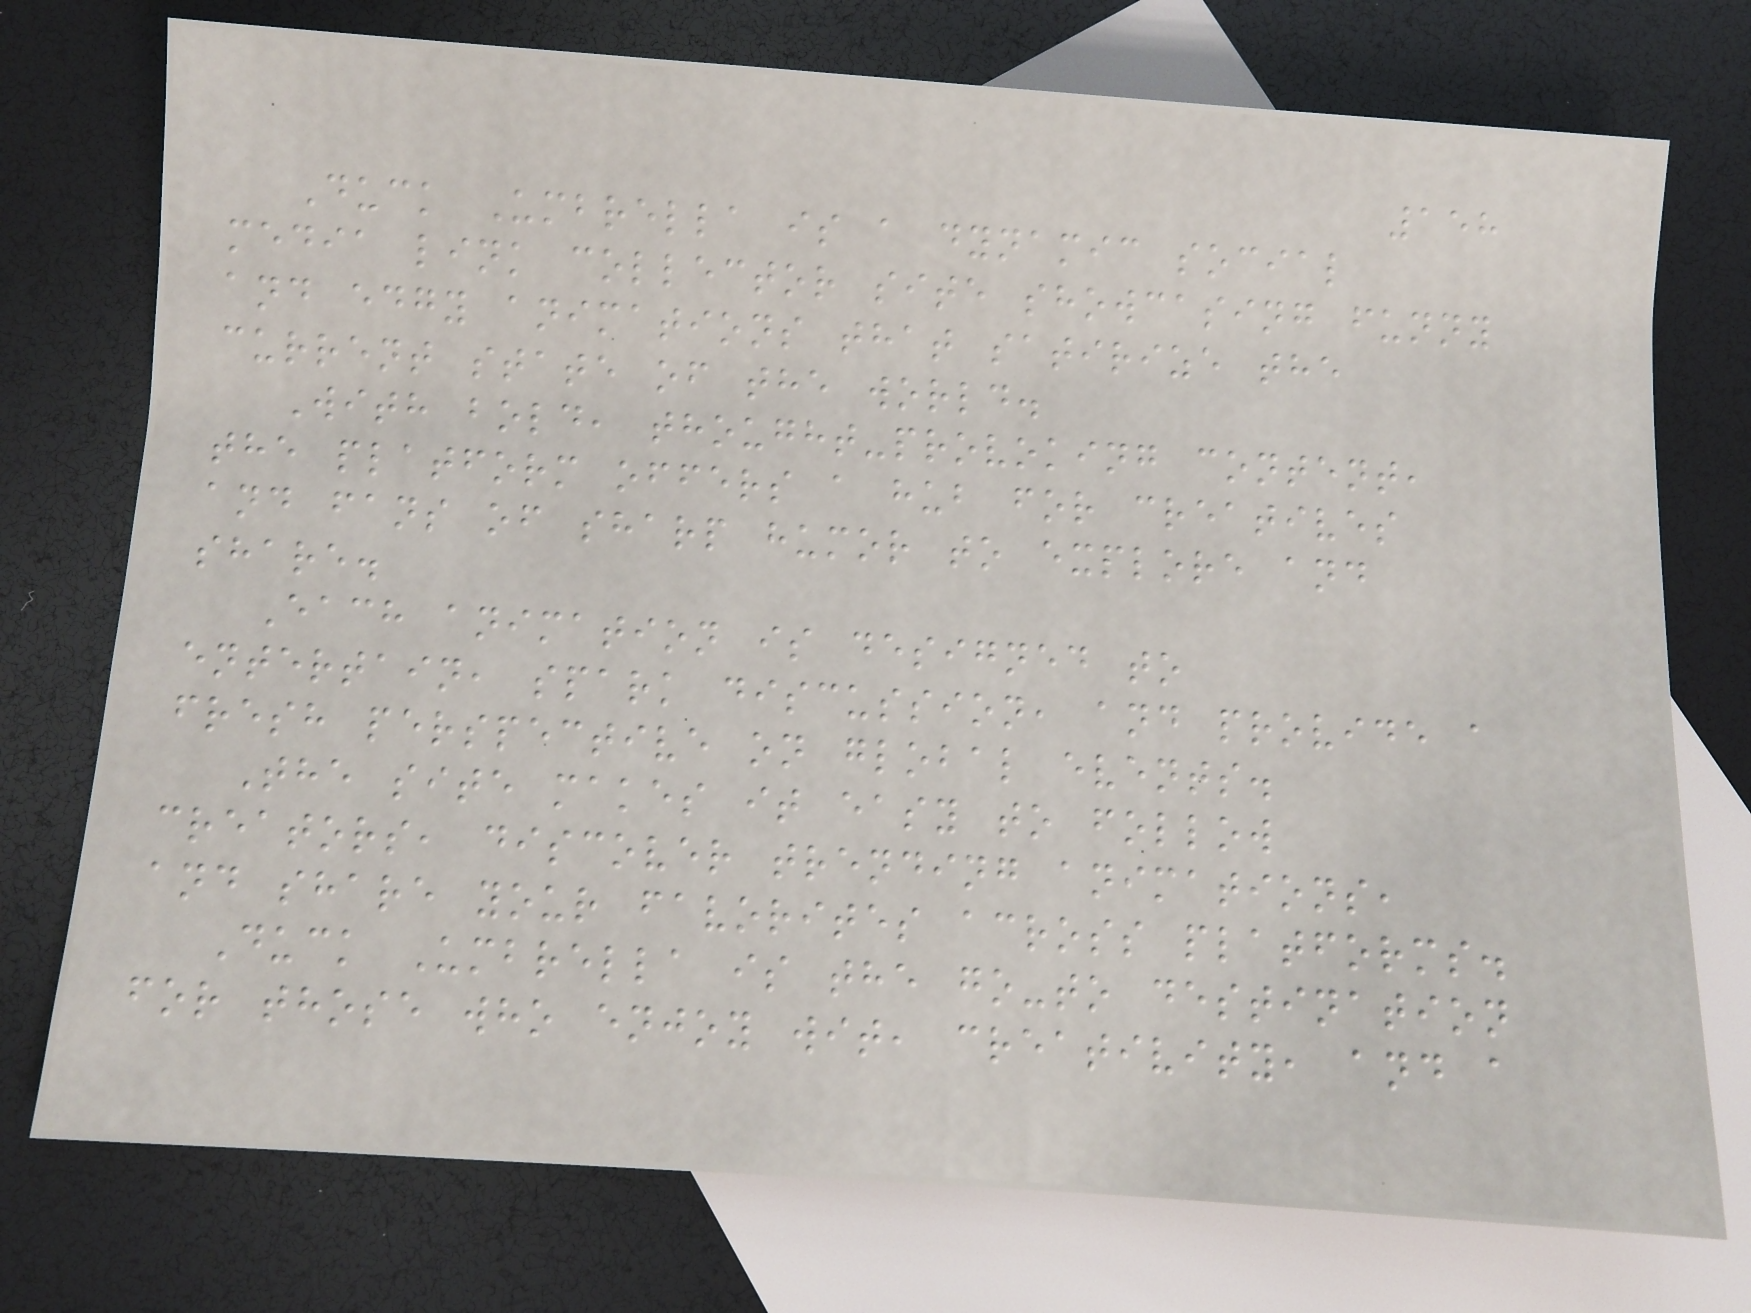158
Duck Umbrella is a dynamic social
media link collector site showcasing funny
and edgy animations that satirize the
current state of the world.
With bold, thought-provoking content,
the platform offers a hub for creatives
and fans of sharp humor to explore and
share.
Each animation is designed to
entertain, spark discussion, and provide a
fresh perspective on global events.
The site makes it easy to follow
creators, discover trending animations,
and share your favorites across platforms.
Duck Umbrella is the go-to destination
for those who enjoy wit, creativity, and a
